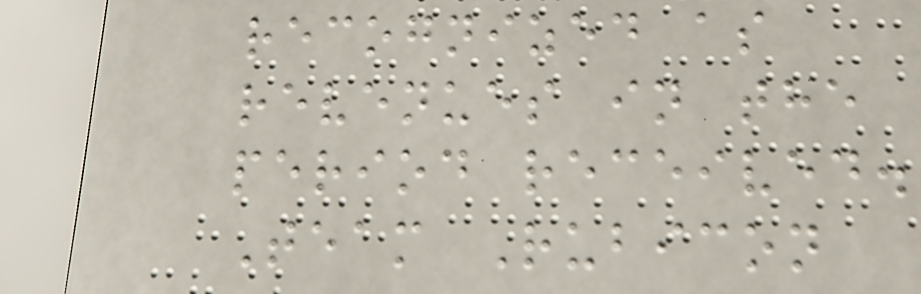recognized as
revenues in the
period received.
Team Rubicon
